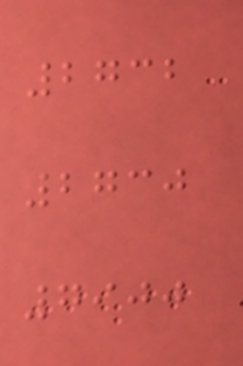2732
2730
7900
